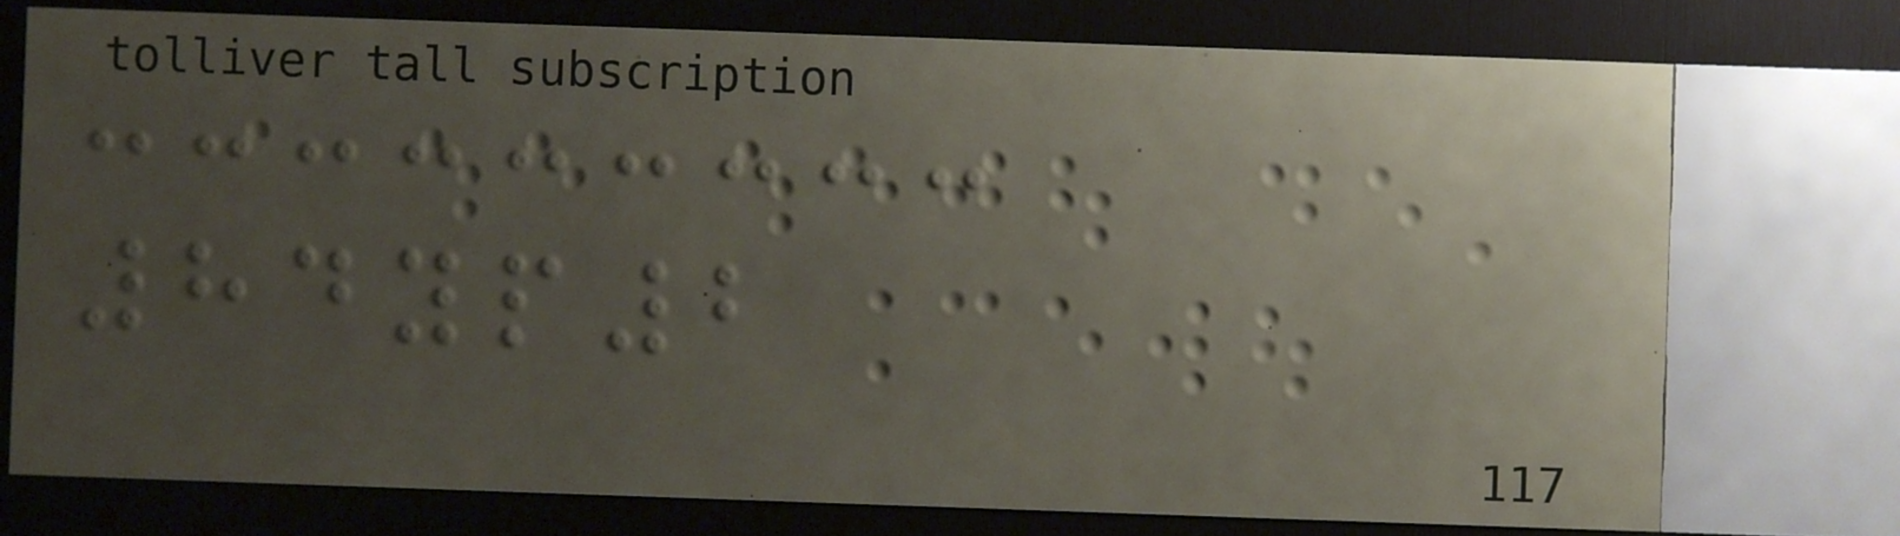84yp2
